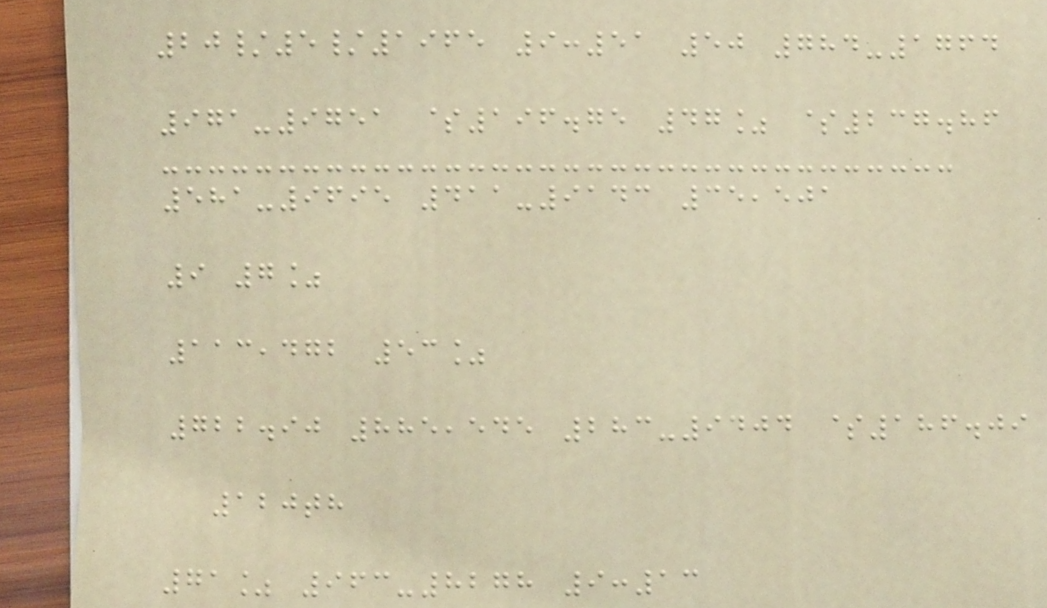20/5/1965 9:51 50 784-1764
971-9751 $196.75 47% $237.86
581-9695 411-9143 35,501
9 7%
113,472 53%
722.90 885,545 283-9404 $186.09
120th
71% 963-8278 9:13
